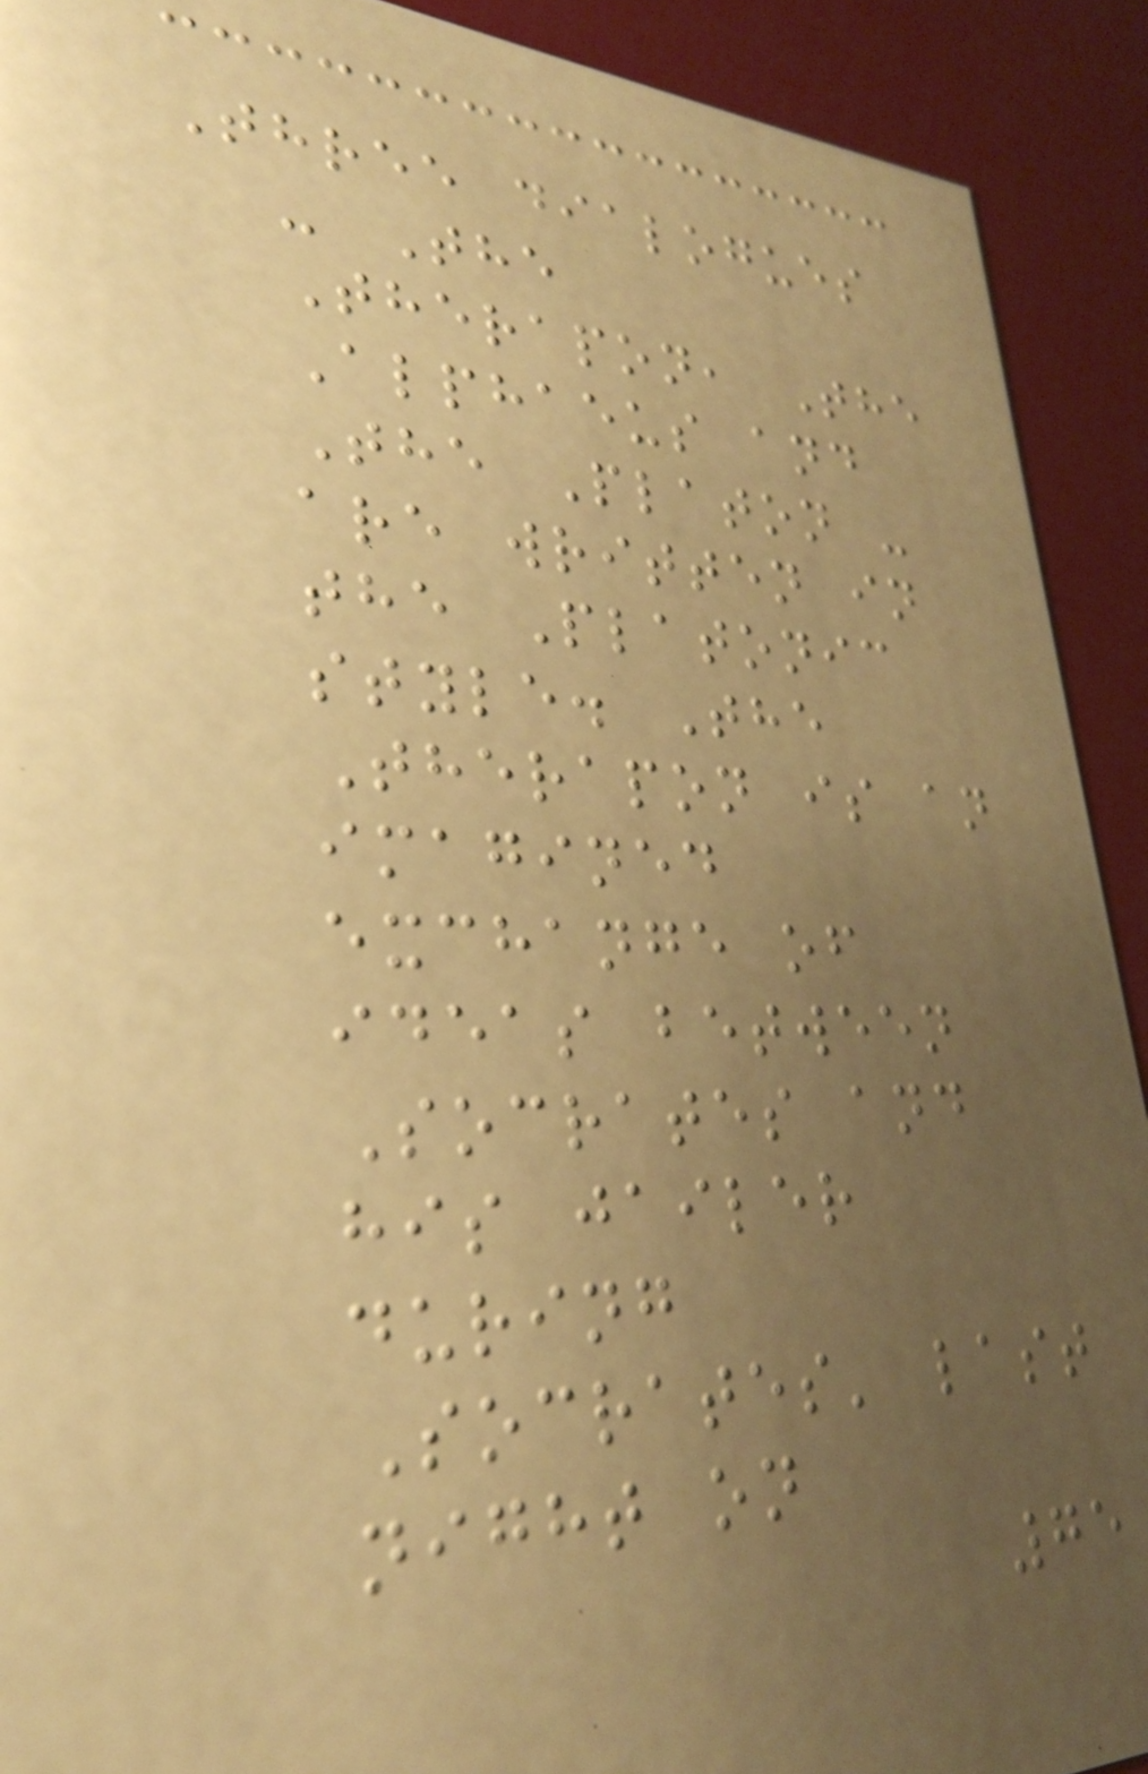Three dialogues
- The
Therapon, The
Alphaeus and
The Platon -
are written in
the Platonic
style. The
Therapon is an
imagined
exchange of
ideas between
Socrates and
his jailer
during
Socrates' last
night on
75
